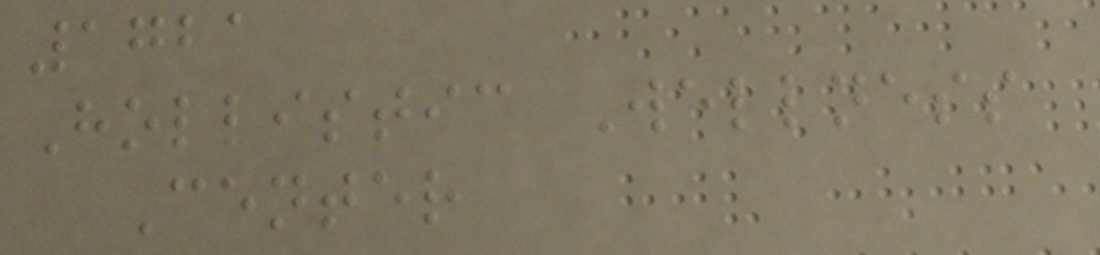1721
Hollistic Wellness
Center
